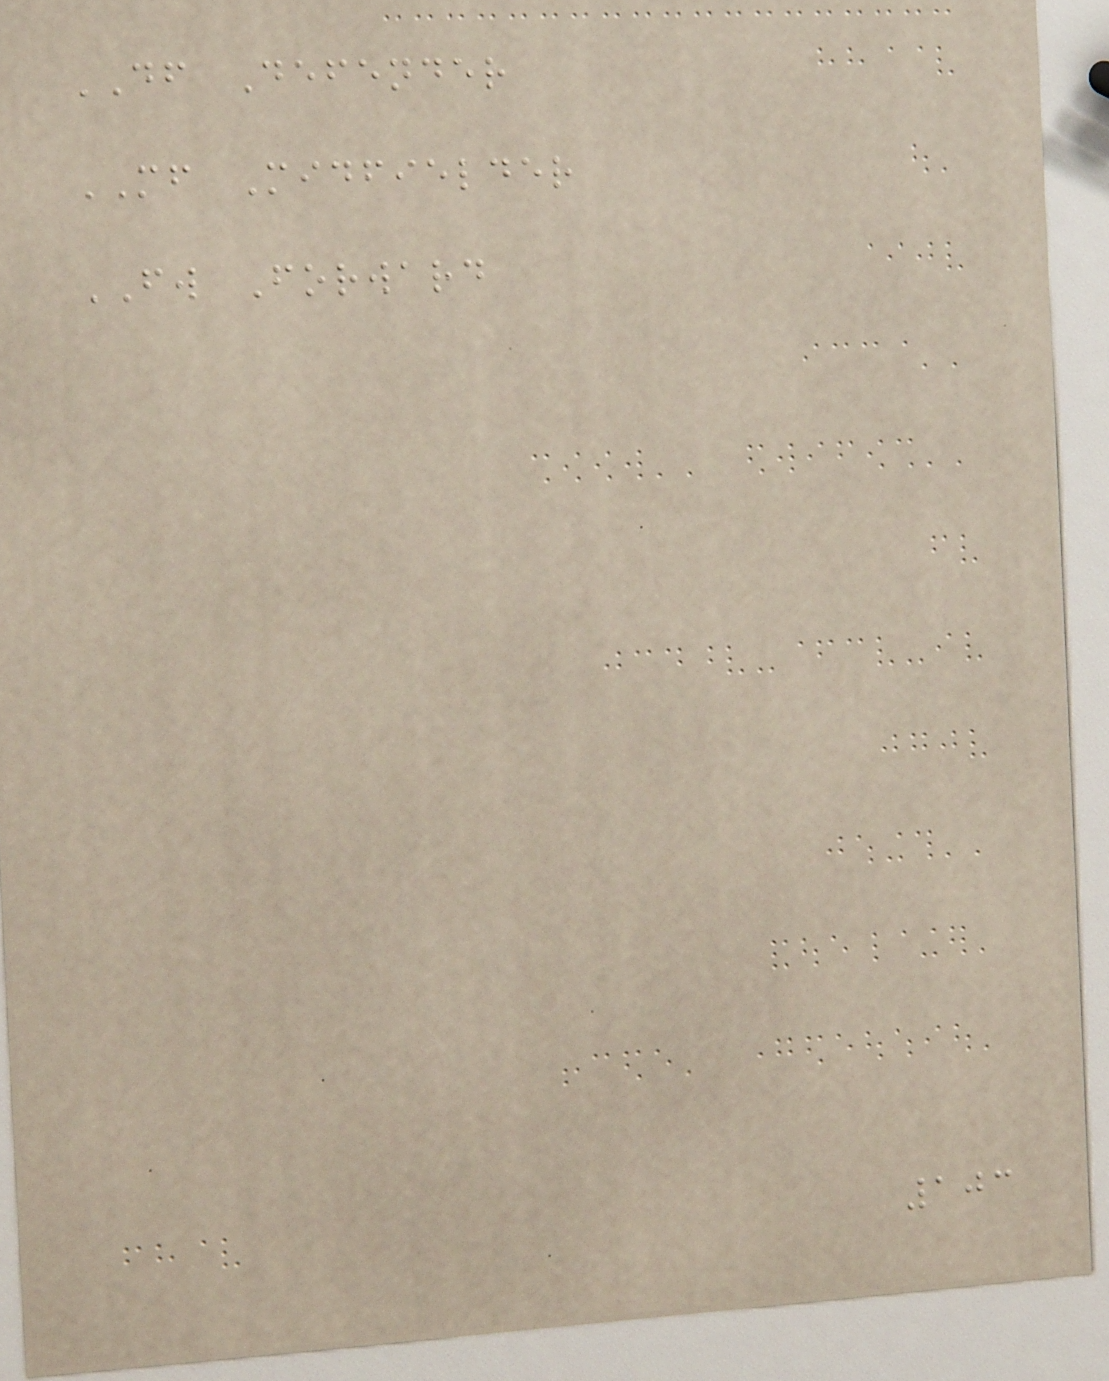DF Defender
MF Midfielder
FW Forward
103
